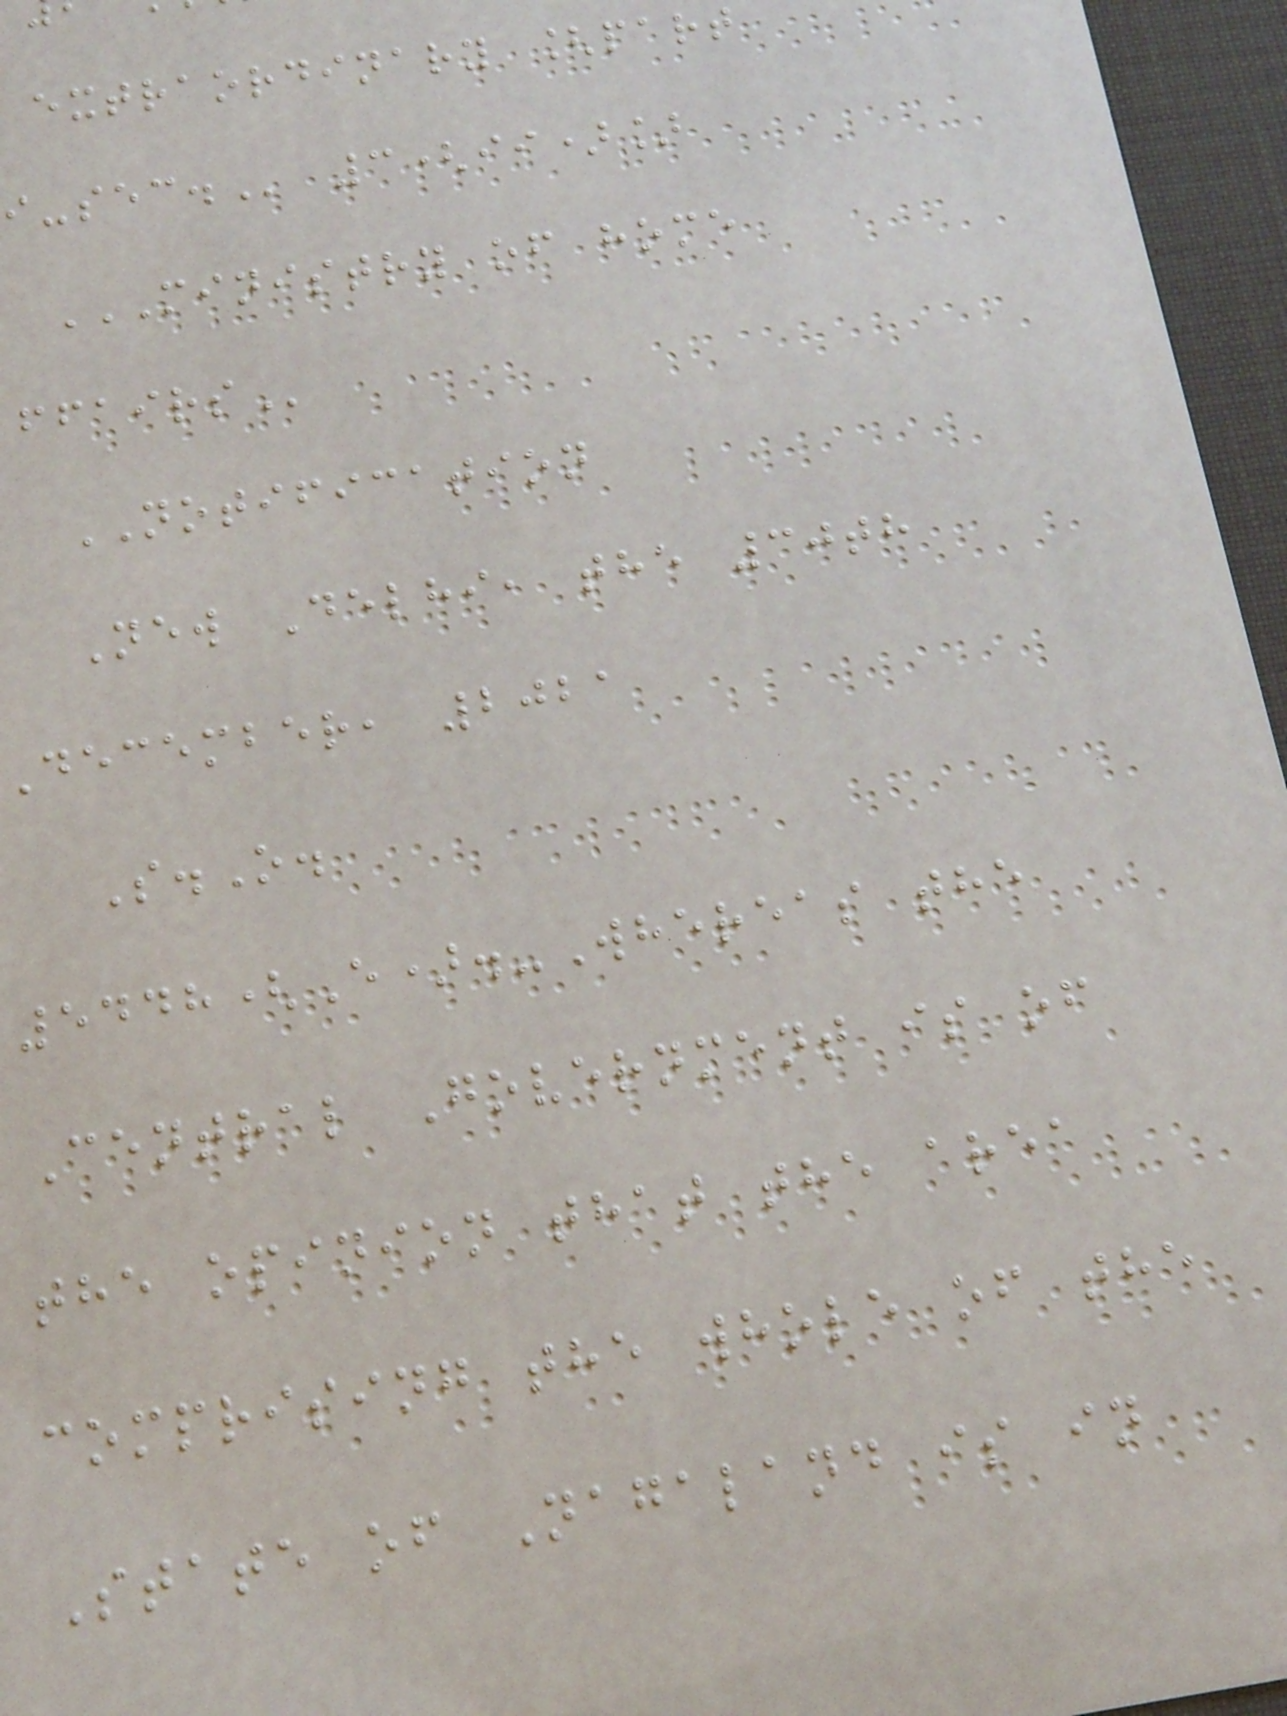extraordinary [part
3(ii)]
MINISTRY OF HOME
NOTIFICATION
New Delhi, the 30th
December, 2021
S.O.
5448(E).-Whereas the
Central Government is of
the opinion that the area
comprising the whole of the
State of Nagaland is in
